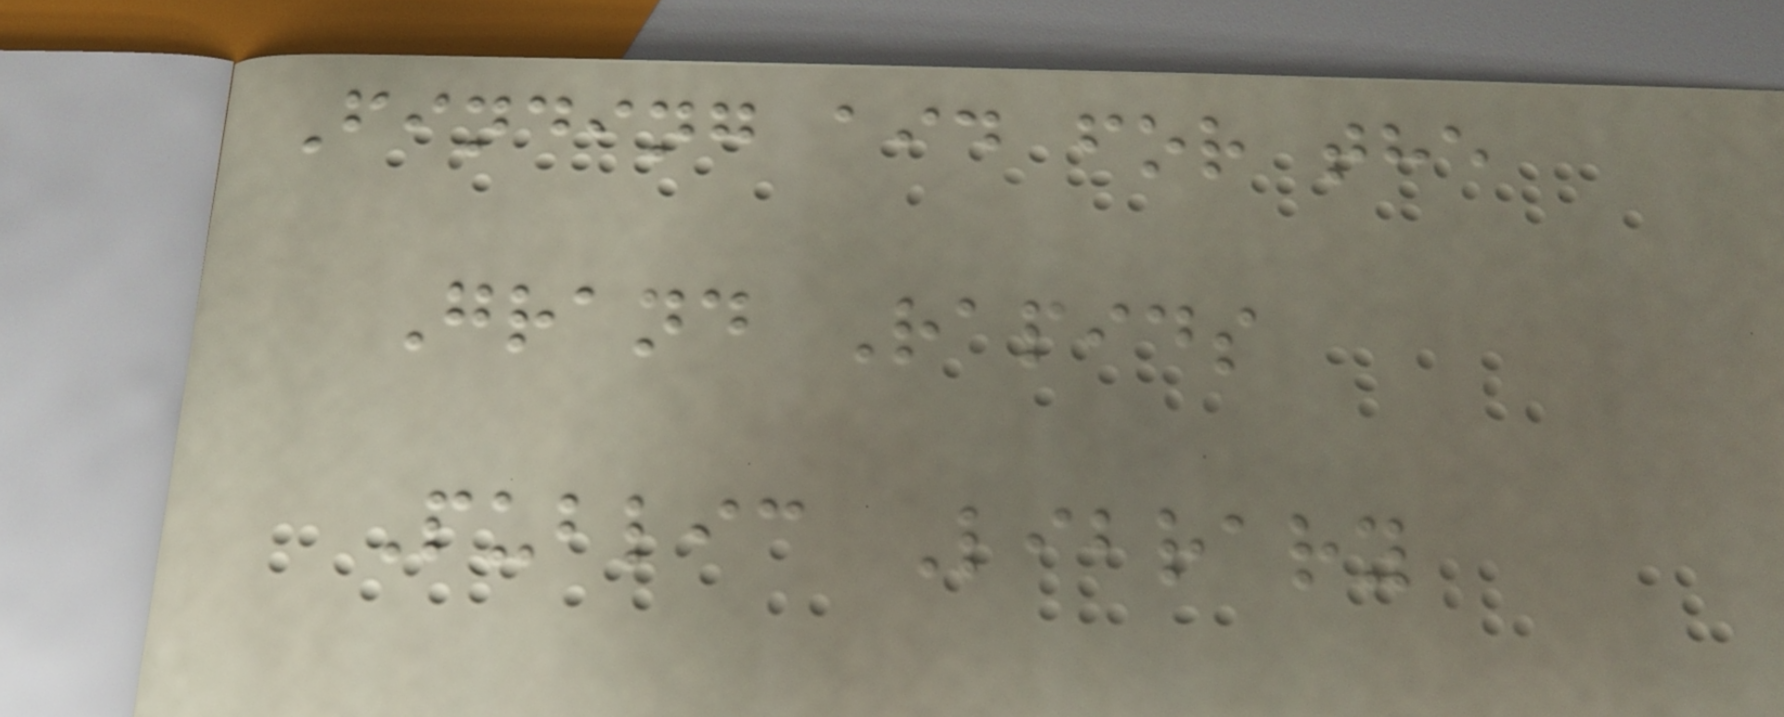Finding aid for the
Grand Rapids
Public Library
